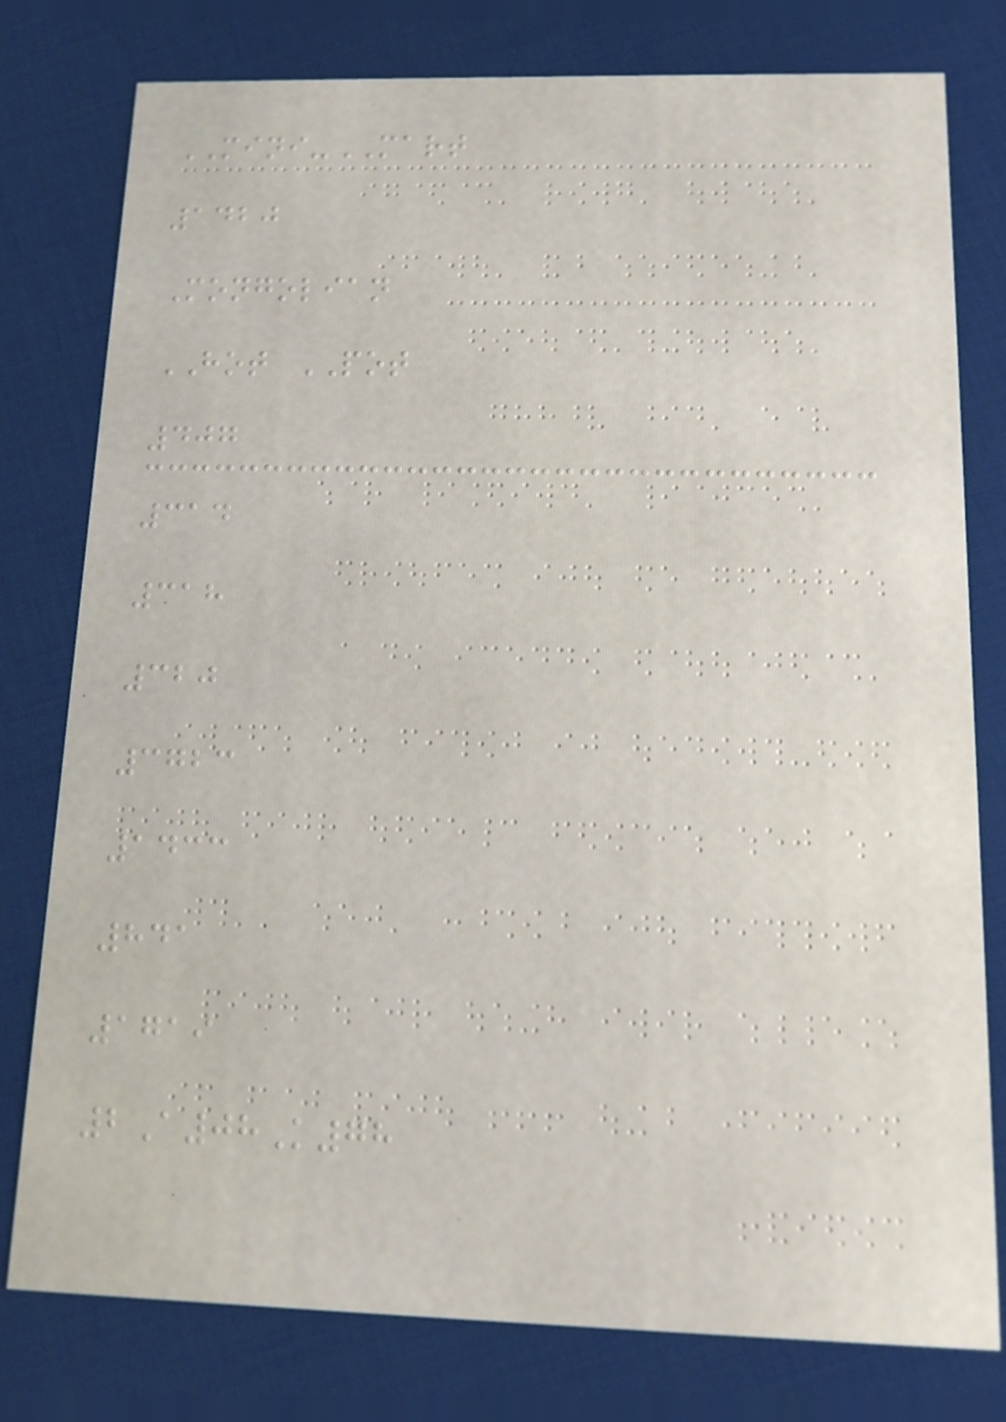MINI-MART
1420
Mongolian
HOT POT
407
314
318
320
3723
1433
841
1719
2A08K78
